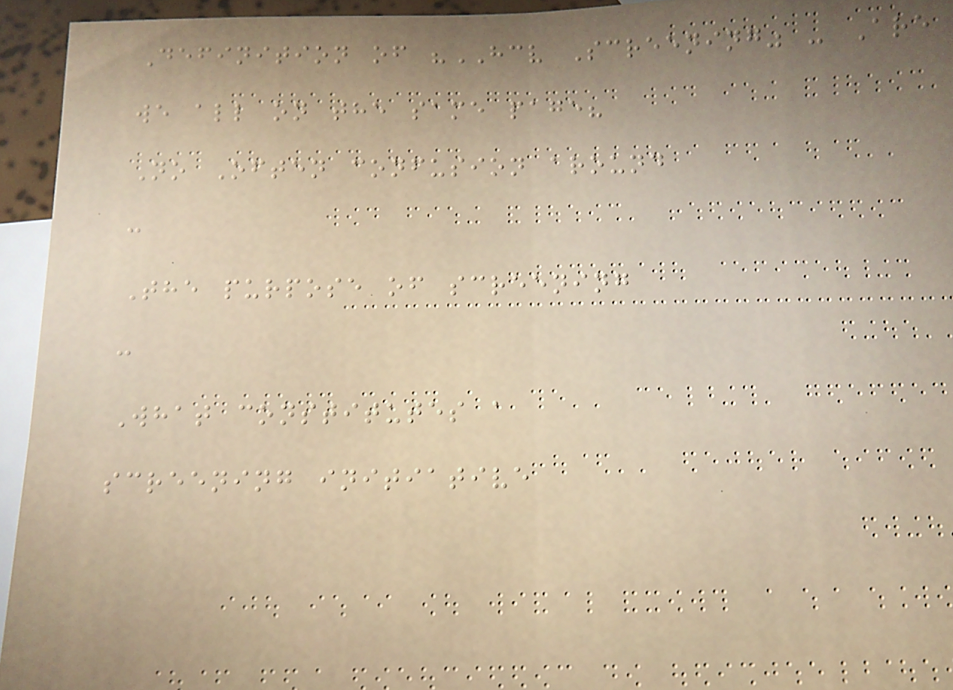Definition of "HCV Screening" - Are
we all on the same page?
No Often confusion around
:
The purpose of screening
:
What constitutes a
screening initiative
